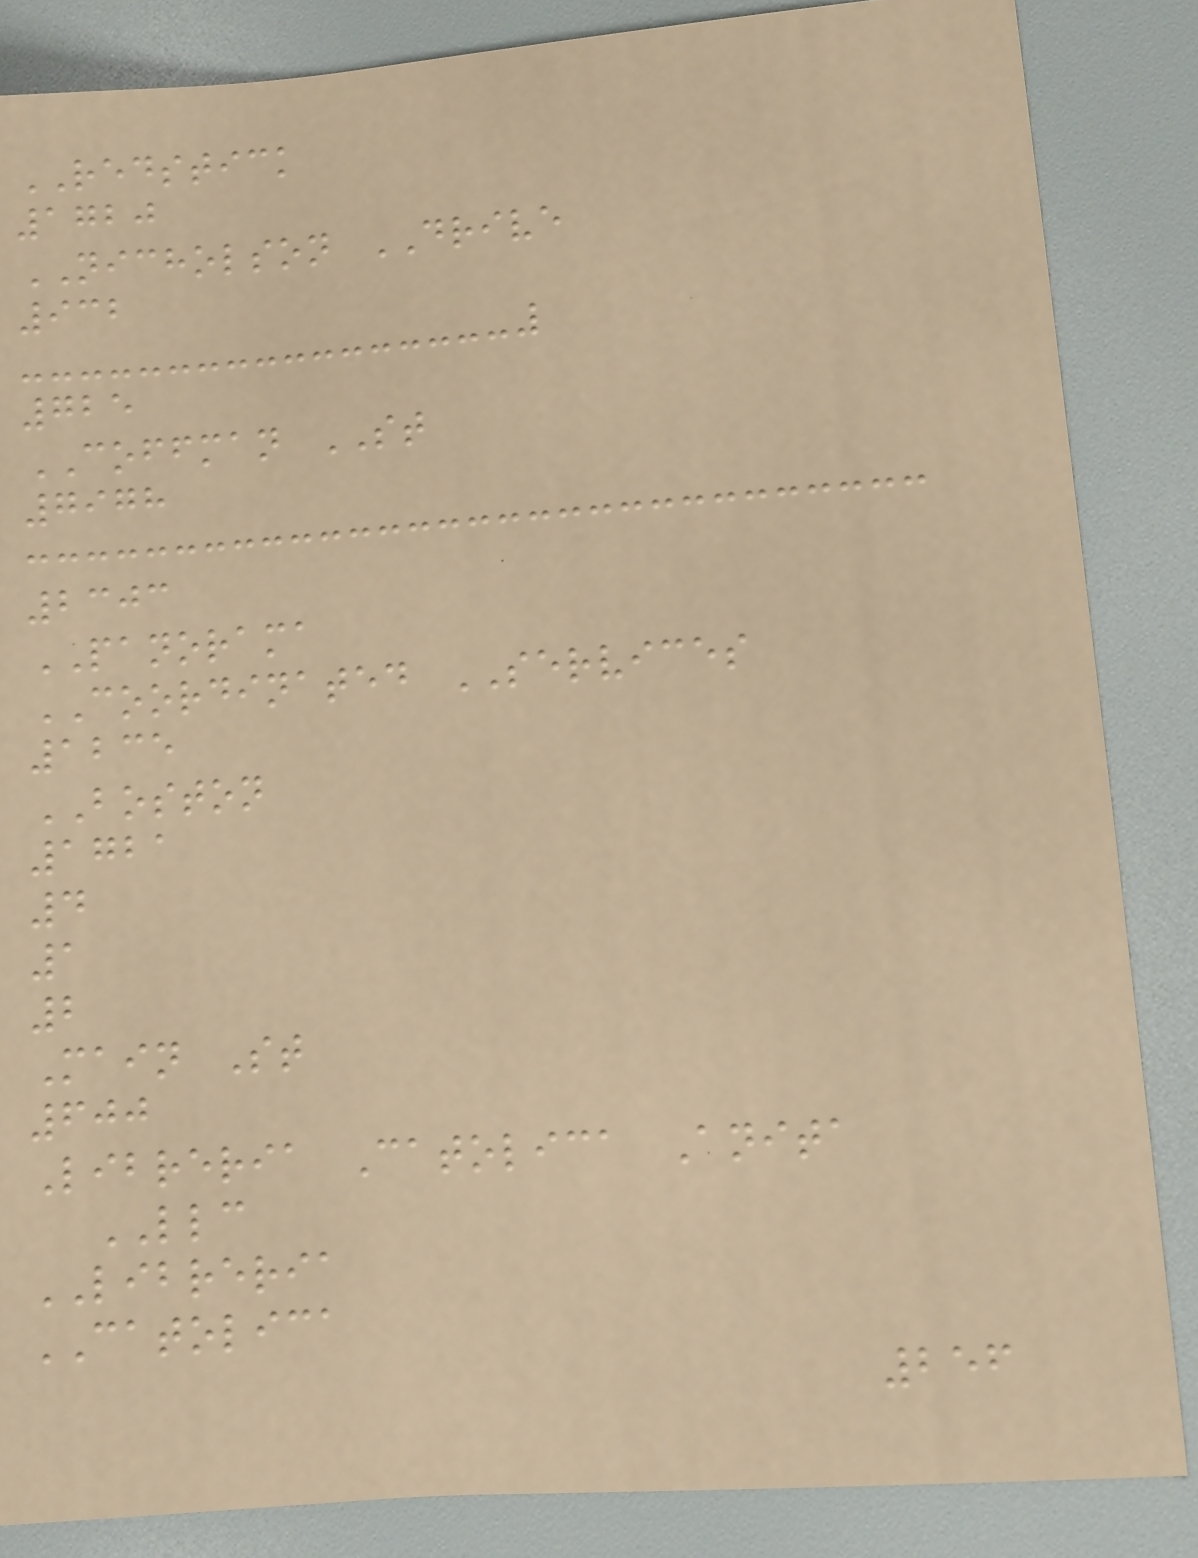REDSTICK
1720
NICHOLSON DRIVE
932
725
COFFMAN ST
7978
2303
PANORAMA
COORDINATED SERVICES
1235
BOSTON
1721
4
1
2
Main St
600
Libreria Catolica Anita
LLC
LIBRERIA
CATOLICA
256
